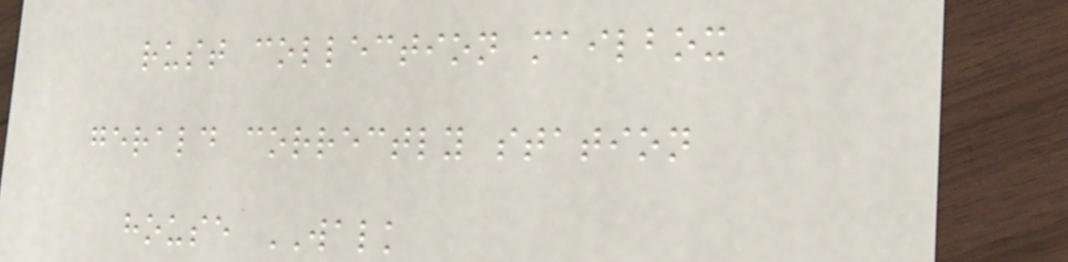rust collection mailbox
gerald correctly station
house WALK
